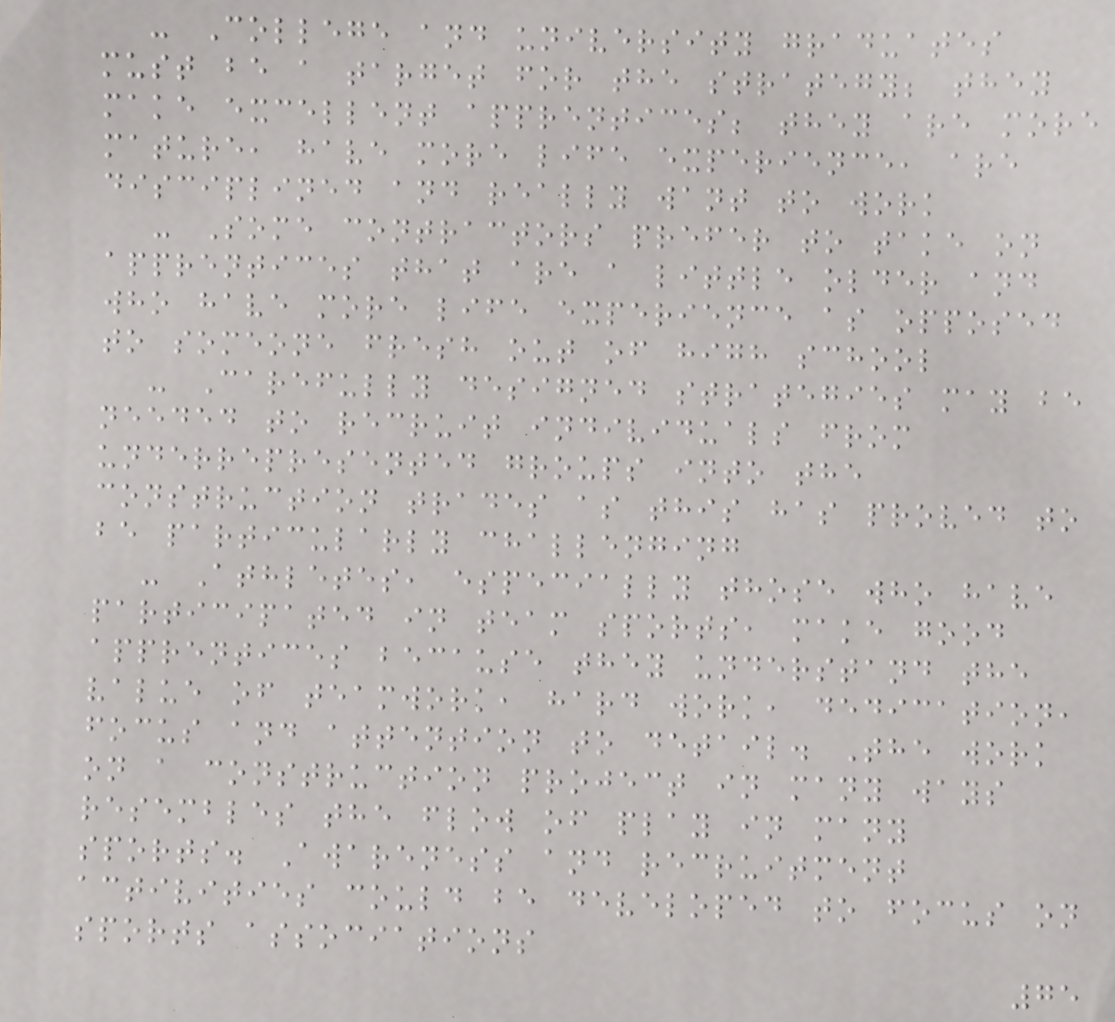- College and university graduates
must be a target for the strategy; they
make excellent apprentices; they are more
mature, have more life experience, are
disciplined and really want to work
- Some contractors prefer to take on
apprentices that are a little older and
who have more life experience as opposed
to someone fresh out of high school
- Carefully designed strategies may be
needed to recruit individuals from
underrepresented groups into the
construction trades as this has proved to
be particularly challenging
- Athletes, especially those who have
participated in team sports, make good
apprentices because they understand the
value of teamwork, hard work, dedication,
focus and attention to detail. The work
on a construction project in many ways
resembles the flow of play in many
sports. Awareness and recruitment
activities could be developed to focus on
sports associations
75
